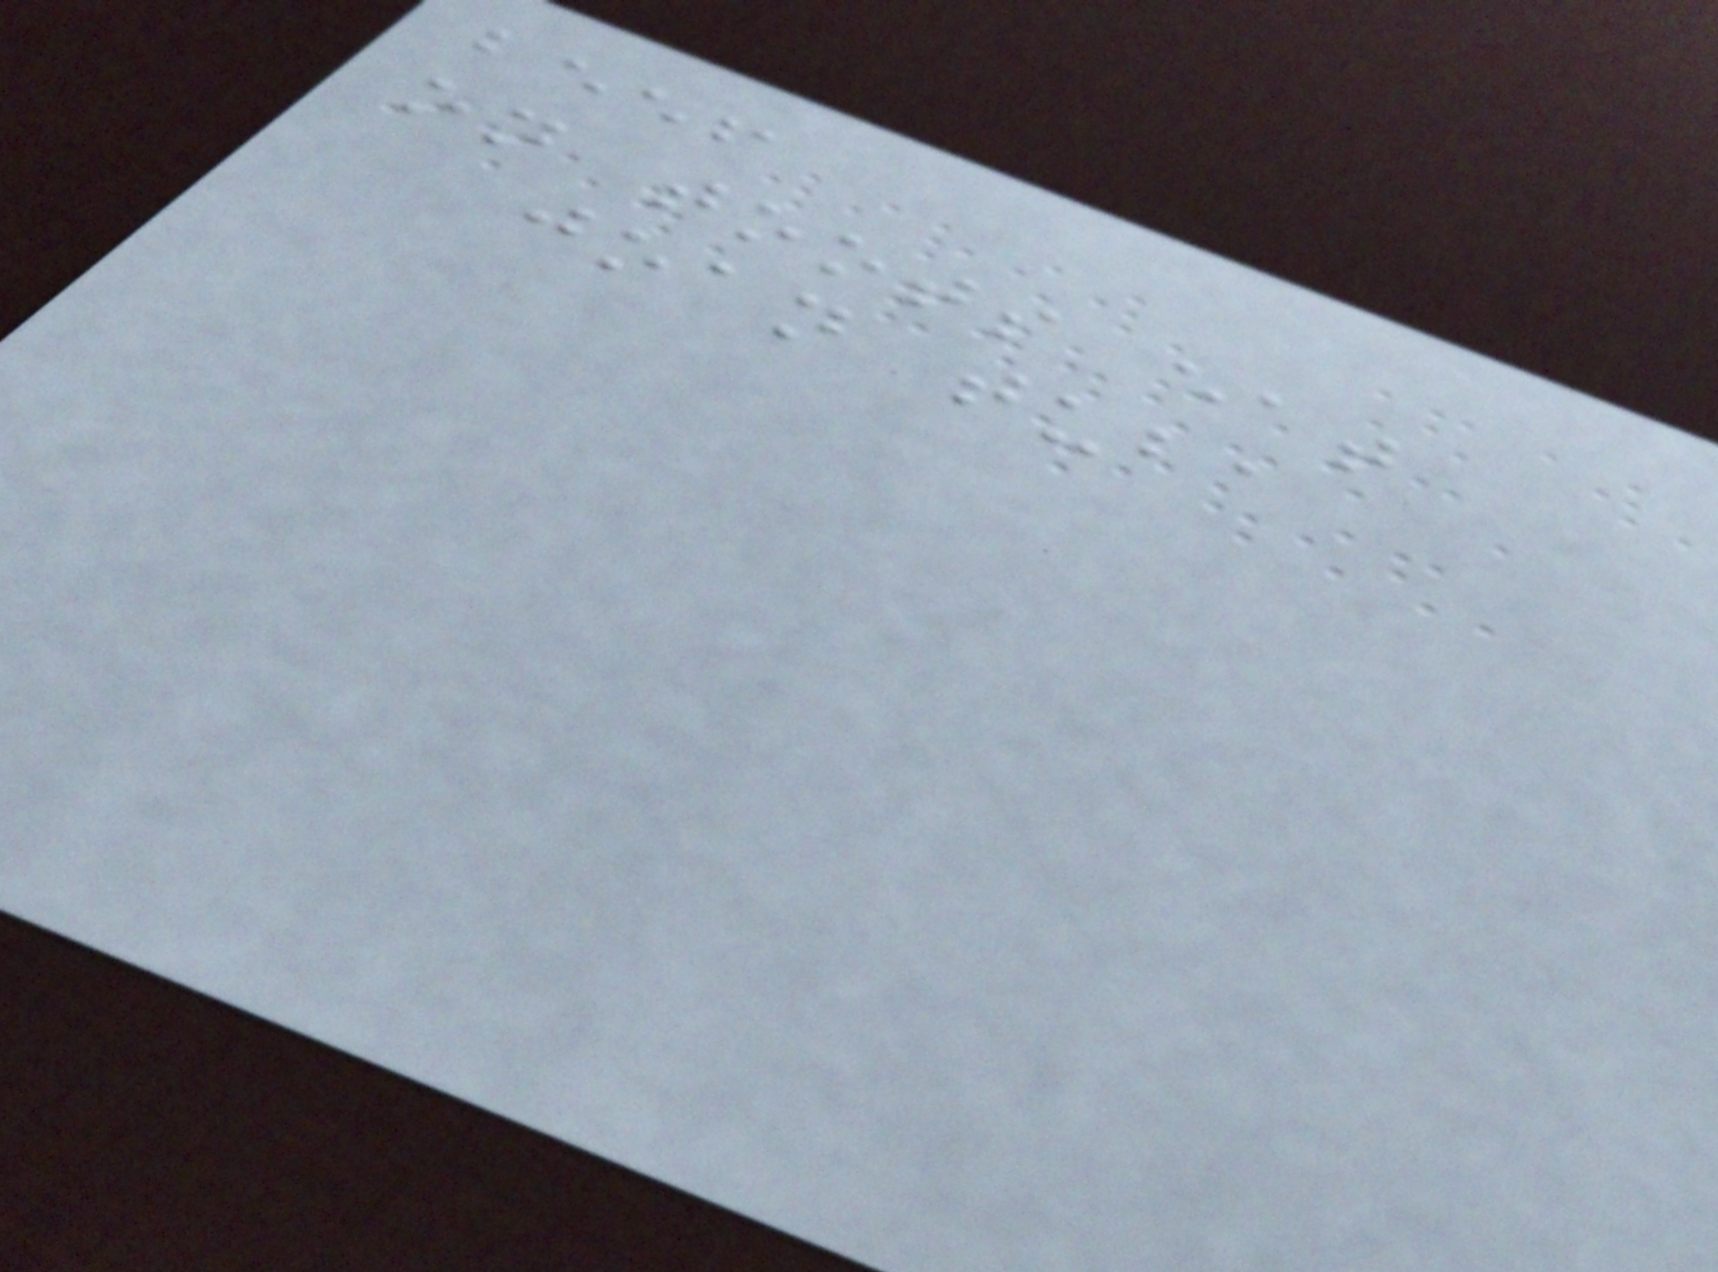beef
on toots eat
joan tuba
